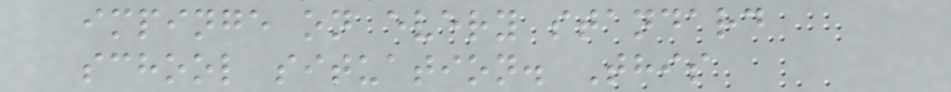impinge on every standard
school situation. This
